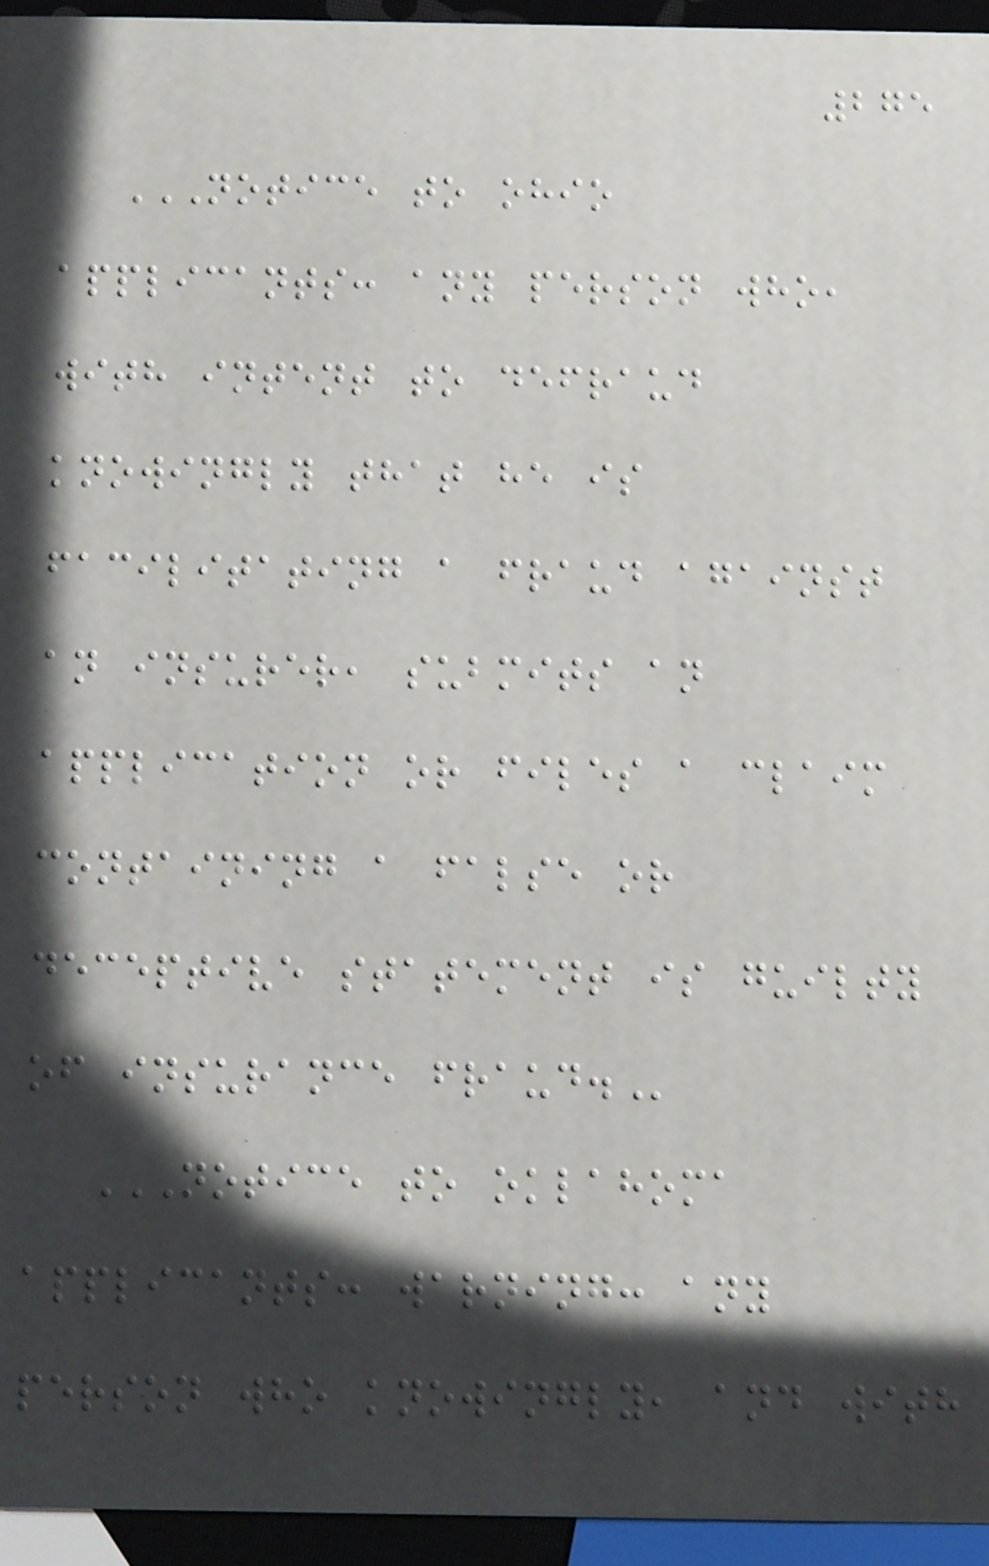275
NOTICE TO OHIO
APPLICANTS: ANY PERSON WHO,
WITH INTENT TO DEFRAUD
KNOWINGLY THAT HE IS
FACILITATING A FRAUD AGAINST
AN INSURER, SUBMITS AN
APPLICATION OR FILES A CLAIM
CONTAINING A FALSE OR
DECEPTIVE STATEMENT IS GUILTY
OF INSURANCE FRAUD.
NOTICE TO OKLAHOMA
APPLICANTS: WARNING: ANY
PERSON WHO KNOWINGLY, AND WITH
